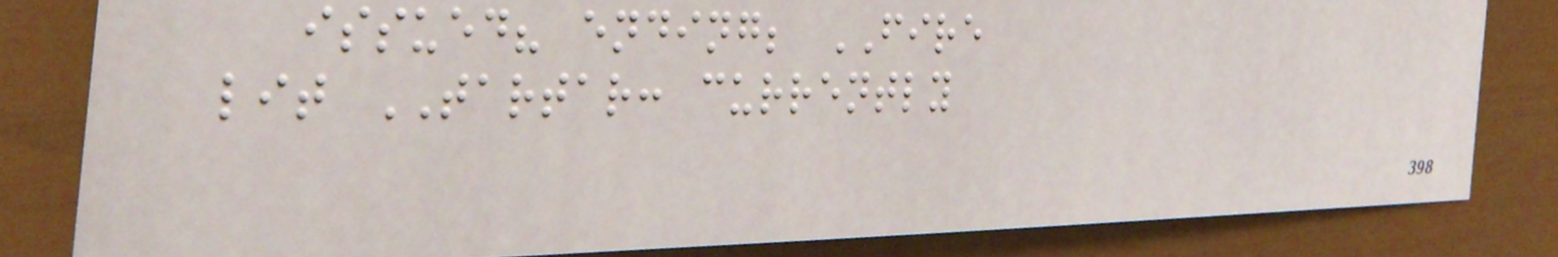issued? ending; FIRE
lit TARTAR: currently
